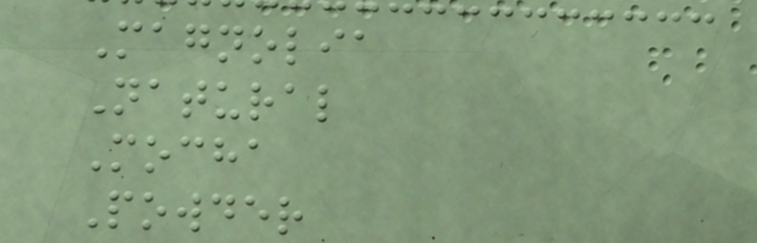Magnolia
Natural
Mocha
Powder
